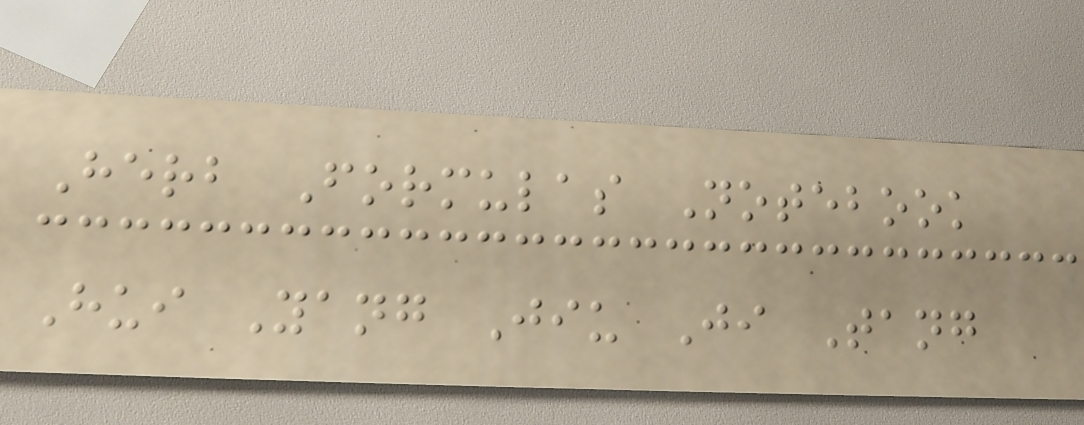Herb Formulas Notebook
Hui Yang Jiu Ji Tang
